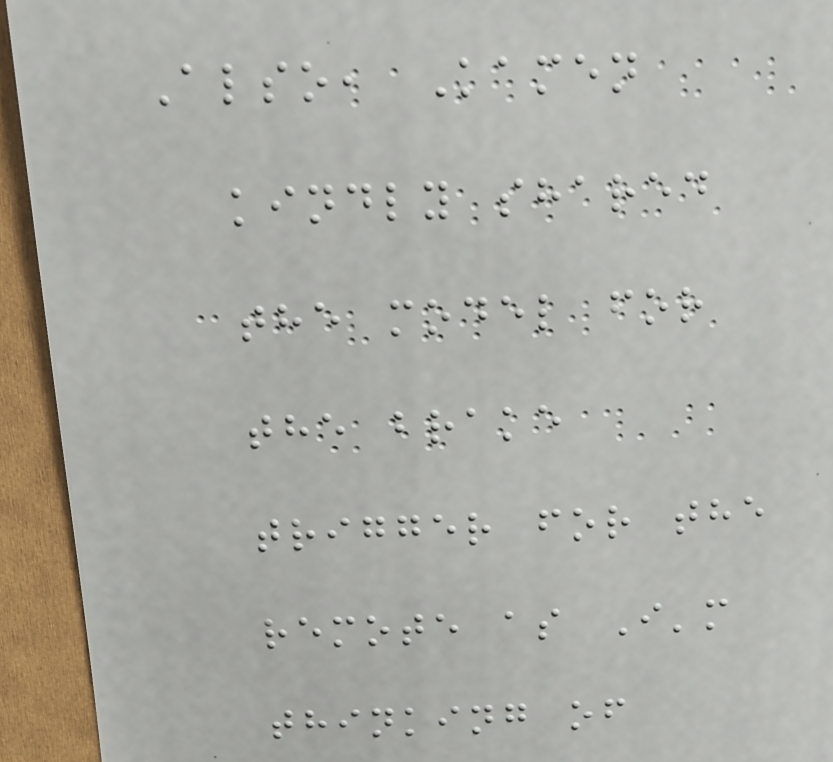Also, Kamen
kindly shared
the model for
the brake
trigger for the
remote as I'm
thinking of
